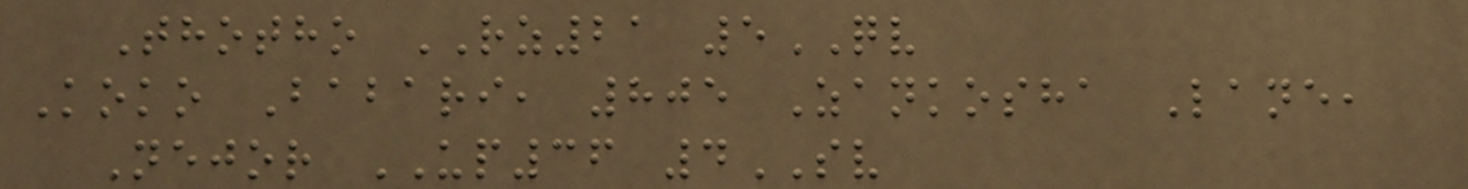Thotho RZ21 5QV
Koko Babari, 805 Zankosha Lane,
Nejor UP36 4SV
